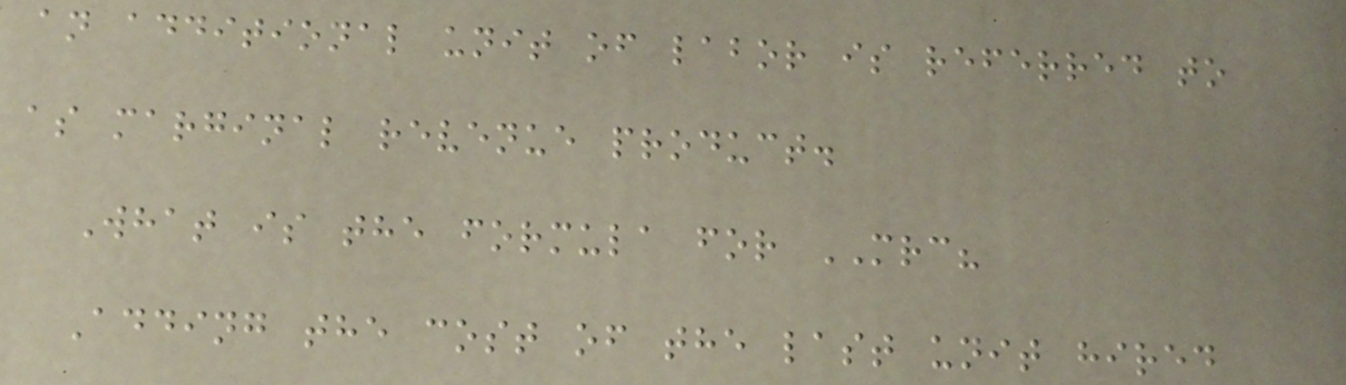an additional unit of labor is referred to
as marginal revenue product.
What is the formula for MRC?
Adding the cost of the last unit hired
